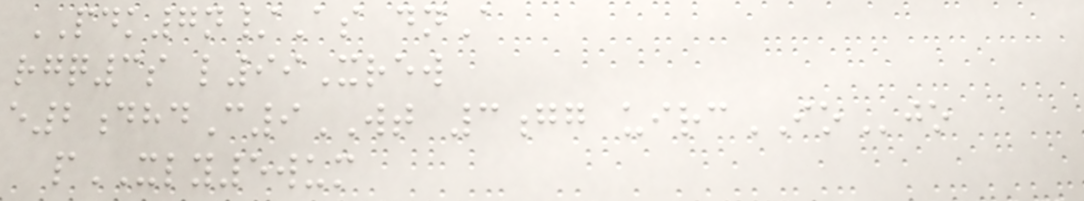PDK7n/As dnA
rgq3s l99Xrew
e2dhdC9WT 3gg uircIOjo
pXLY5wum
